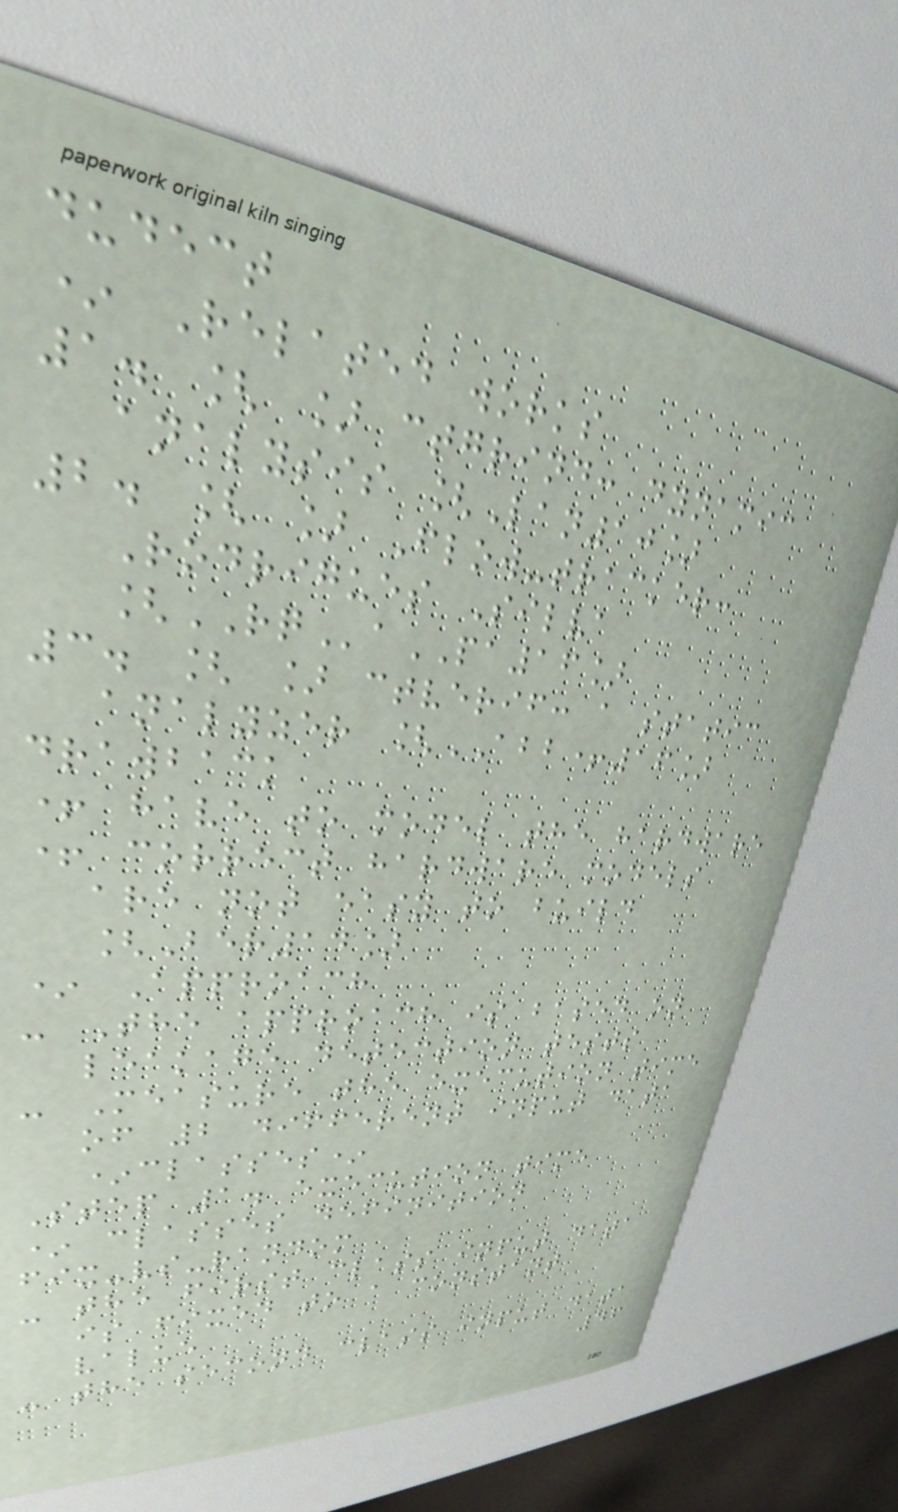dudect
* Related works
1. [ ] ctgrind: dynamic
analysis [Lan10]
2. [ ] Flow-tracker:
Rodrigues Silva
[RQaPA16]
3. [ ] ctverif: a static
analyzer [ABB+16]
drawback
+ have to model the hardware
+ correct hardware models
are not easy to build
[Ber14]
* Approach
- The approach is based on
leakage detection tests
- Measure the execution time
of 2 different input data
*classes*
Step 1. execution time
* classes definition
fix-vs-random
- the first class input data
is fixed to a constant
value
- the second class input data
46
